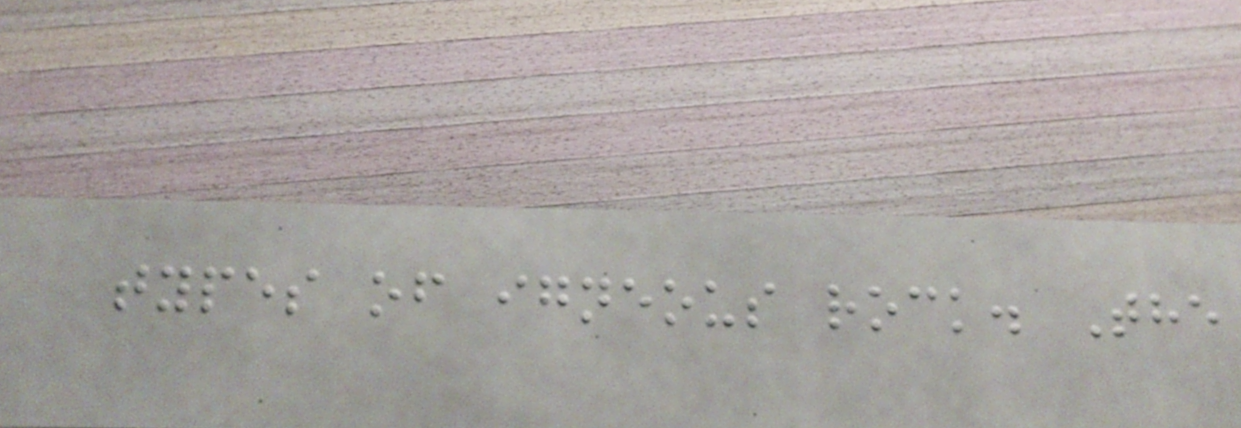types of igneous rock. The
